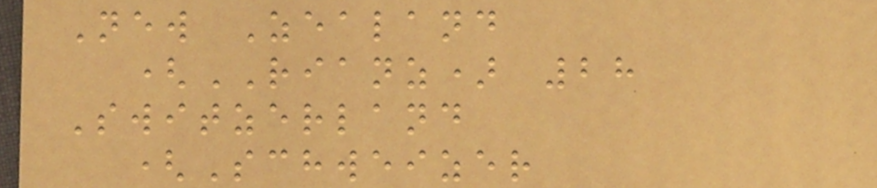New Zealand
(RIANZ) 28
Switzerland
(Schweizer
